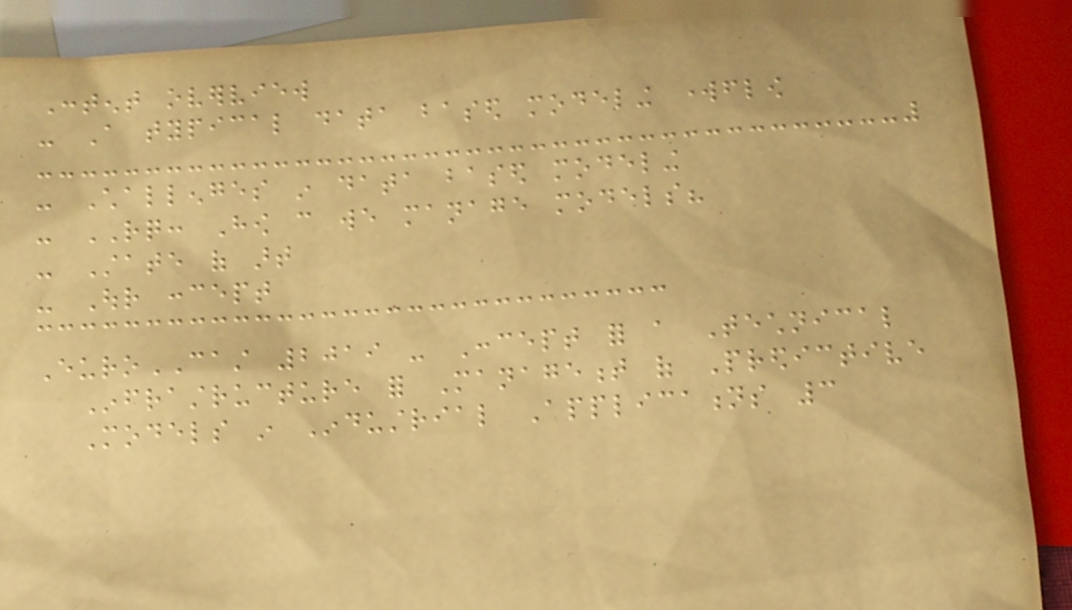Content overview
- A typical data based modeling workflow
- Challenges in data based modeling
- RQ: How can we manage models?
- State of art
- Our concept
EuroCAST 2019 - Concept for a Technical
Infrastructure for Management of Predictive
Models in Industrial Applications 3
